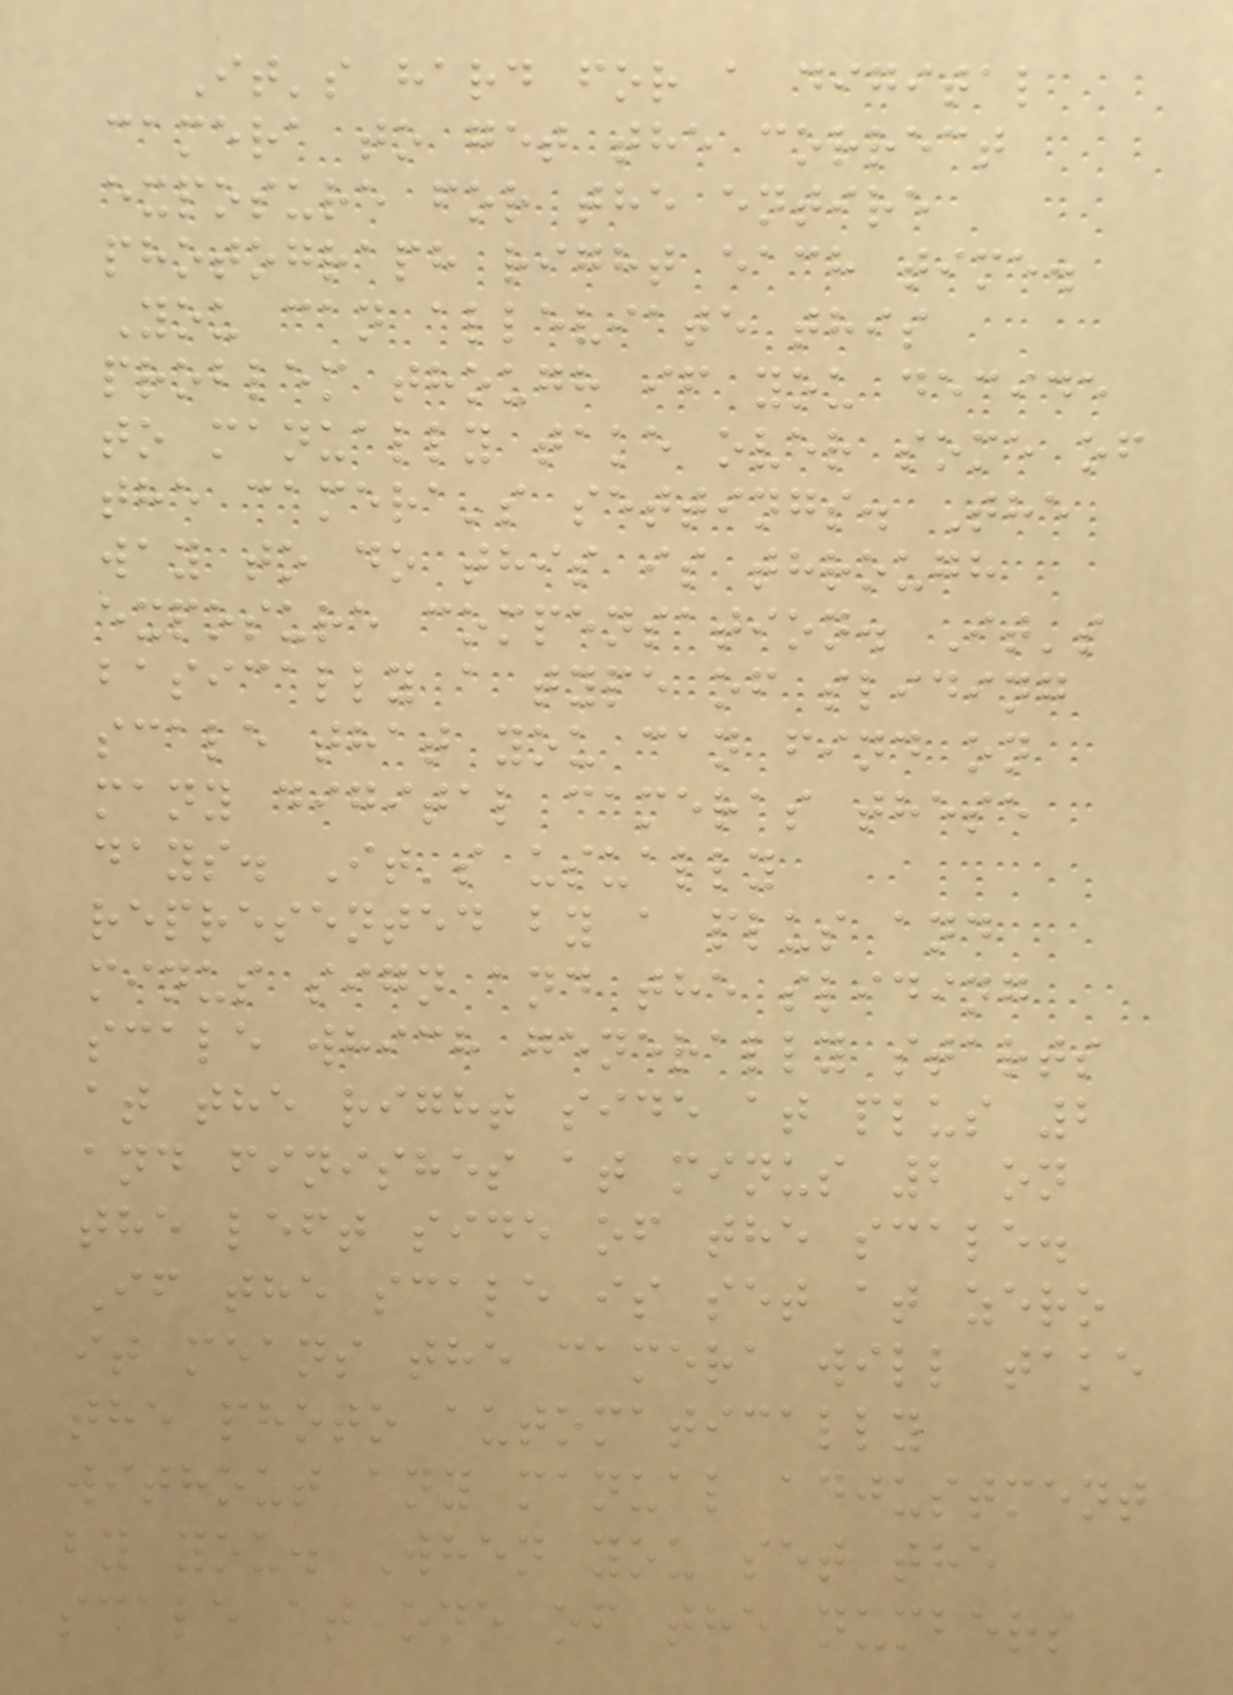It's hard for a digital
camera to get the correct
exposure for the entire
photograph right each time.
You can alleviate this
problem though if you decide
to manually take over some of
the camera's settings. The
way to do this is through
exposure compensation. It's
basically a type of sliding
scale that you can find on
many digital cameras these
days. It's usually
represented by a plus and
minus sign and the sliding
scale which generally starts
at the right side at plus 2
and finishes at minus 2 on
the left side of the scale.
If the scale is set at zero
it means the camera will take
the photo automatically
without any manual adjustment
by you. When you set the
scale at one of the numbers
